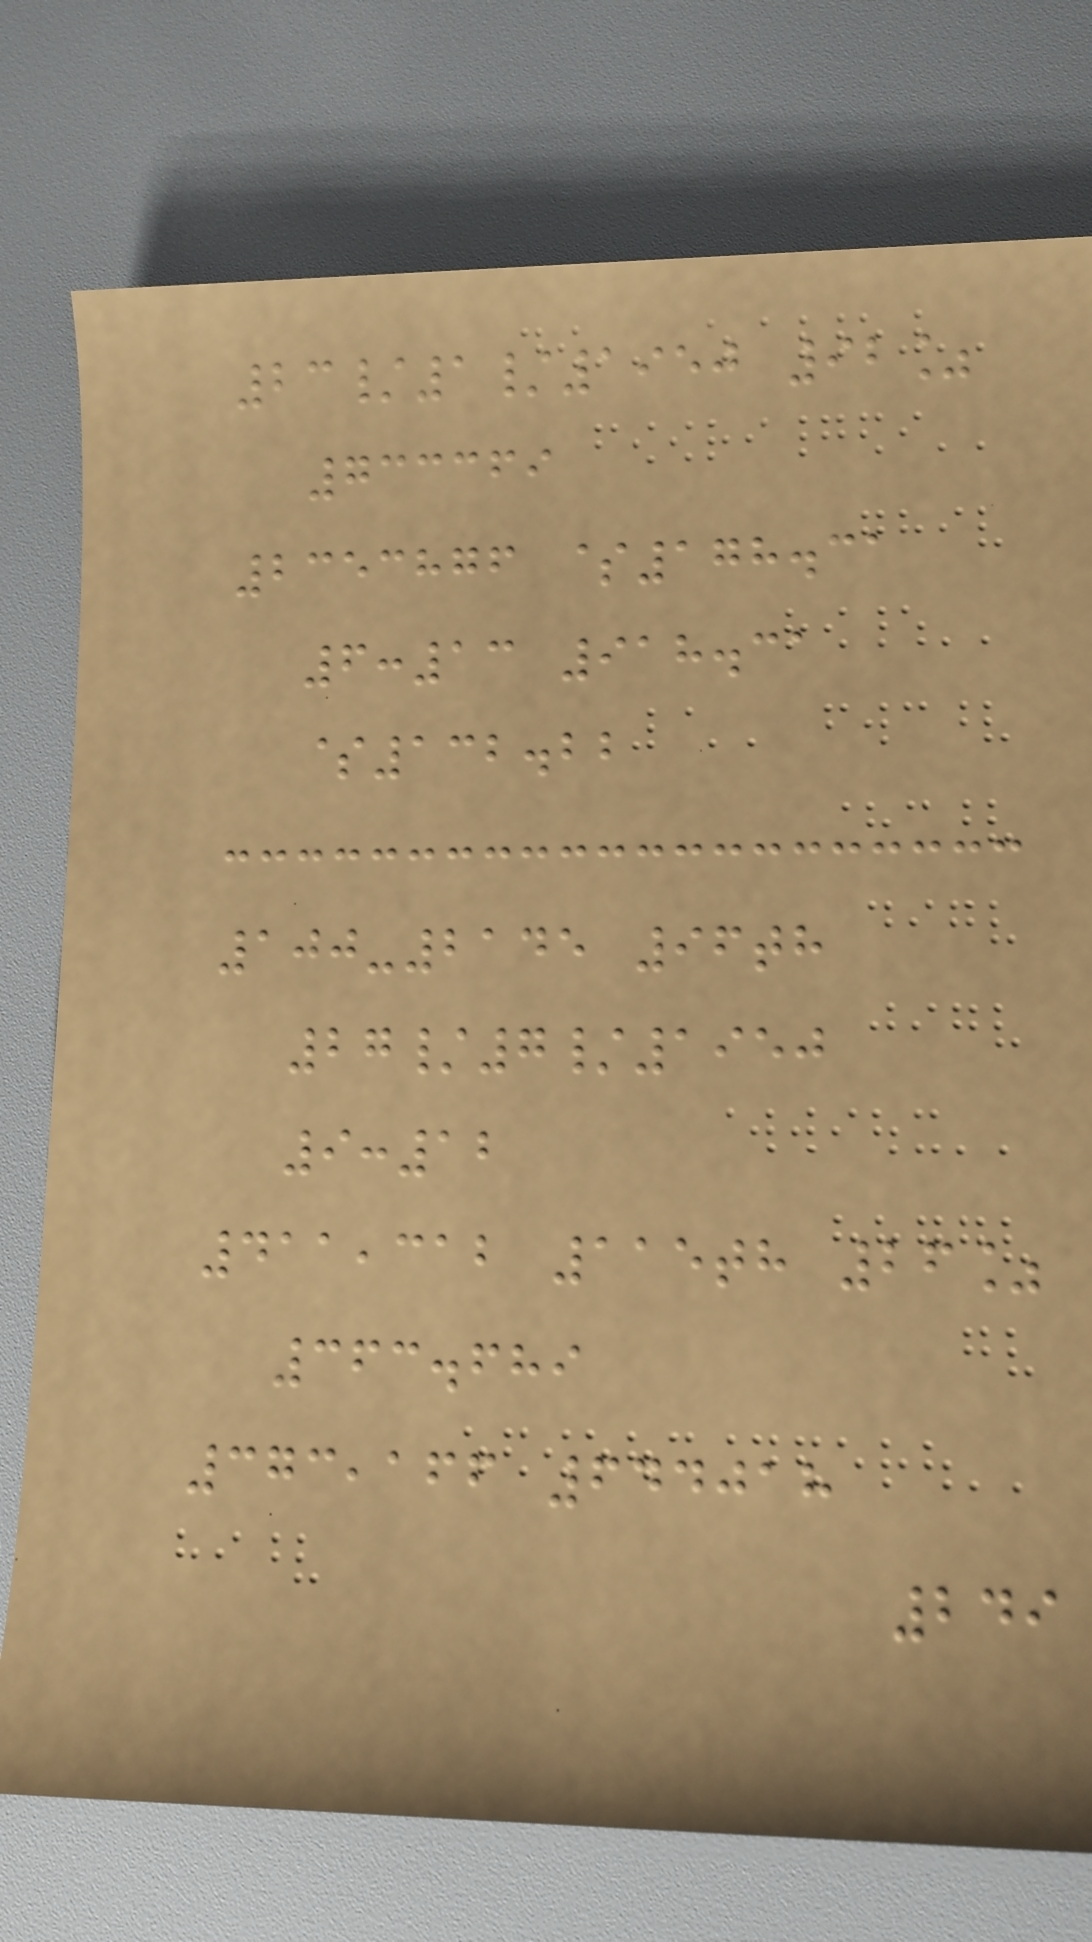23/1/1950 92%
733369
2353876 $178.31
6:13 918.31
$132.22
100-2145 96th
27/7/1950
9:12
411,312 115th 26%
363.689
373,166 644018
249
